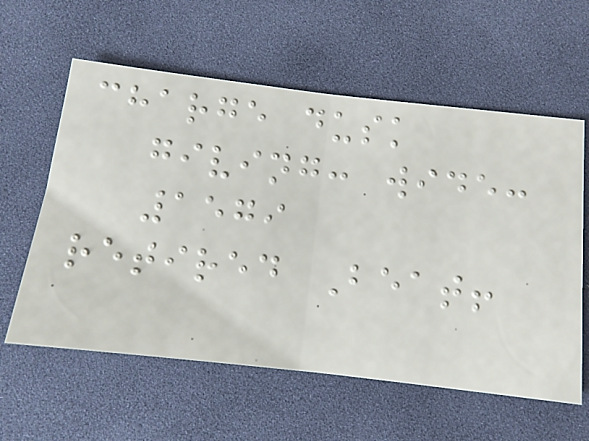charge dusk
giving: wide:
1579
retired Beat!
